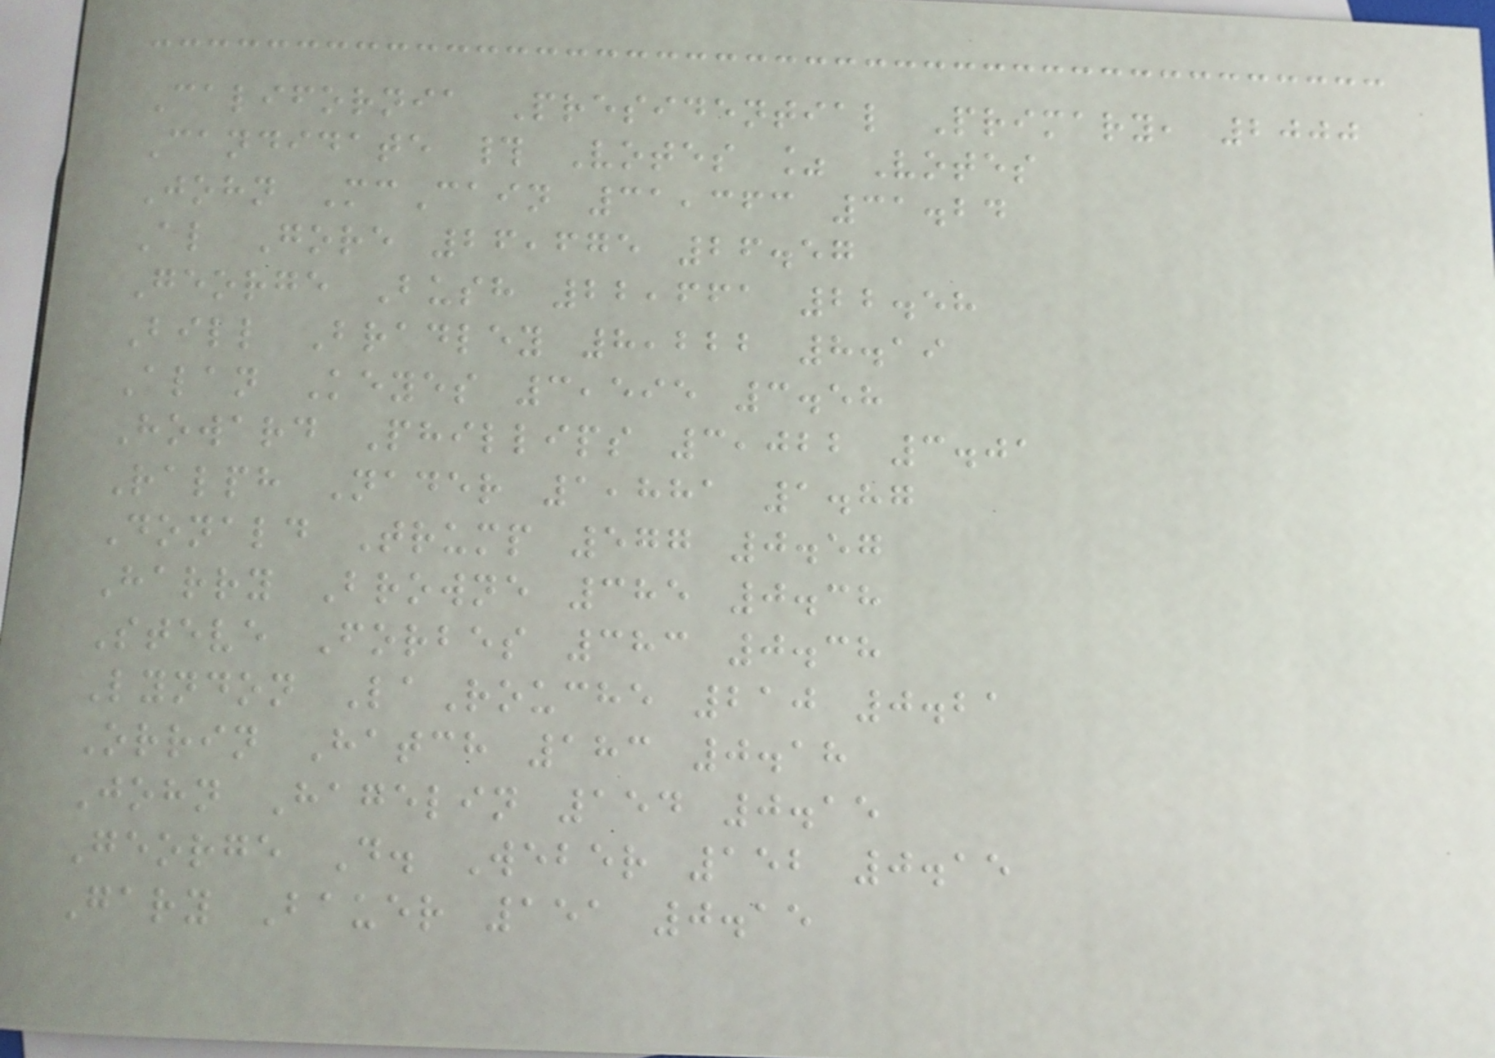California Presidential Primary, 2000
Candidate # Votes % Votes
John McCain 31,363 31.24
Al Gore 26,675 26.57
George Bush 22,661 22.58
Bill Bradley 8,222 8.19
Alan Keyes 3,595 3.58
Howard Phillips 3,022 3.01
Ralph Nader 1,881 1.87
Donald Trump 577 0.57
Harry Browne 385 0.38
Steve Forbes 383 0.38
Lyndon LaRouche 210 0.21
Orrin Hatch 183 0.18
John Hagelin 154 0.15
George D. Weber 152 0.15
Gary Bauer 151 0.15
